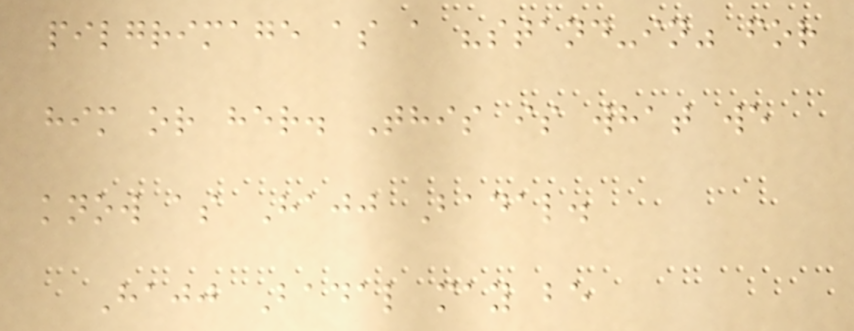pilgrimage as a "stand-in" for
him or her. This is what we
know as Hajj Badal.
Hajj Badal may be
